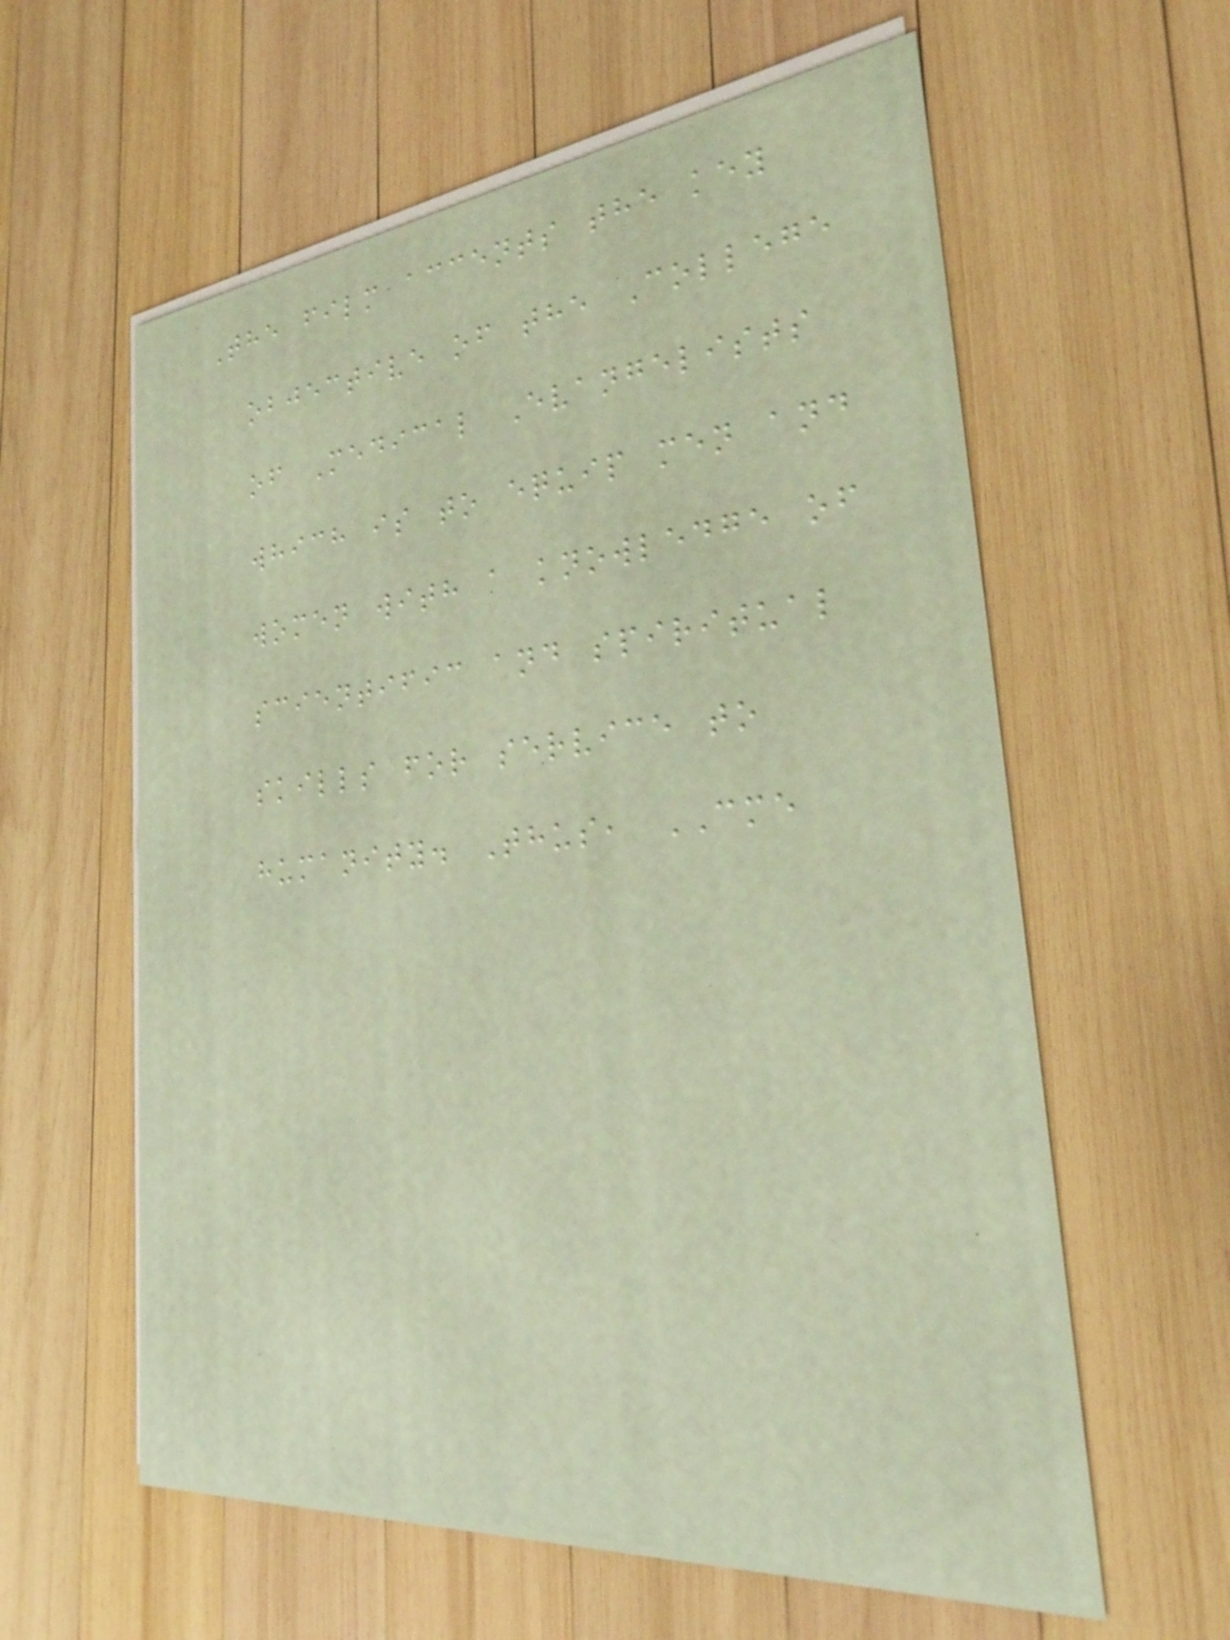The film accents the key
objective of the College
of Medical Evangelists
which is to equip men and
women with a knowledge of
scientific and spiritual
skills for service to
humanity. Thus, CME
